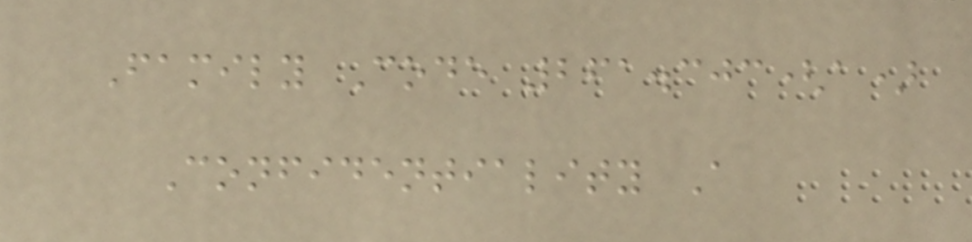Family Code 261.303(a)
Confidentiality A
